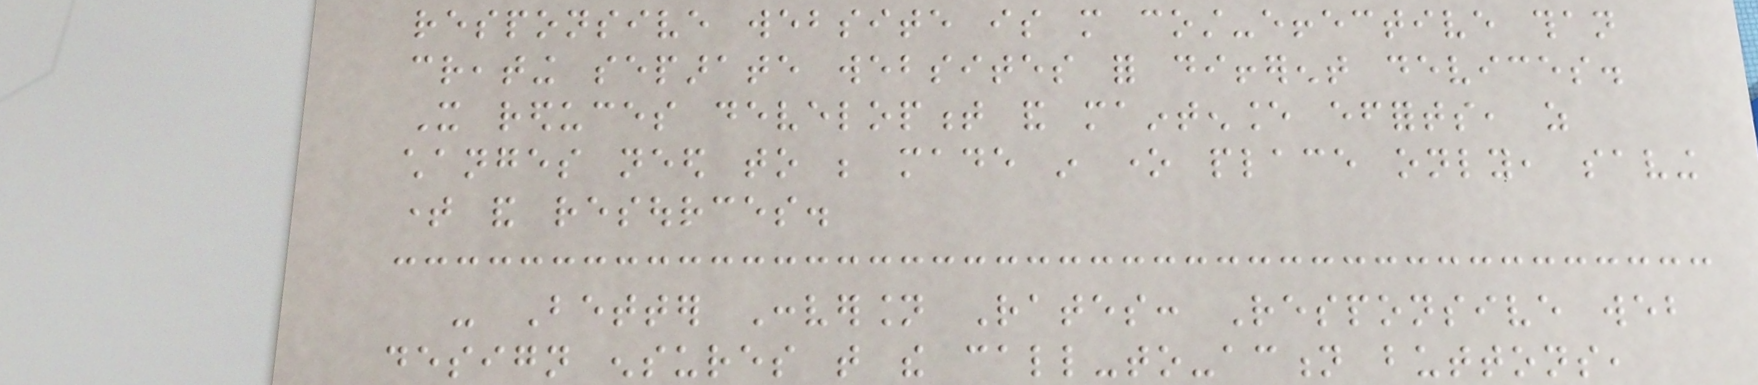responsive website is more cost-effective than
creating separate websites for different devices.
It reduces development and maintenance efforts, as
changes need to be made in one place only, saving
time and resources.
- Better Conversion Rates: Responsive web
design ensures that the call-to-action buttons,
